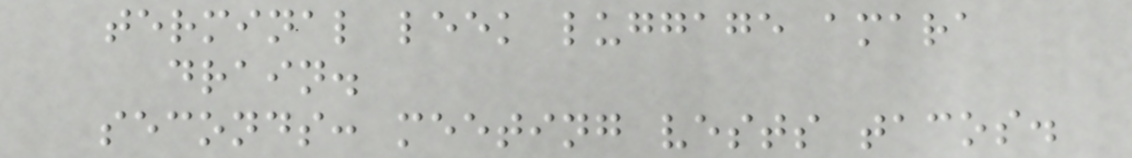terminal leek luggage amara
drain.
seconds: meeting vests tacos.
